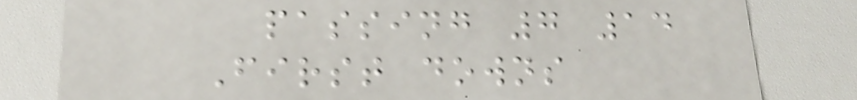passing 7 14
First downs
